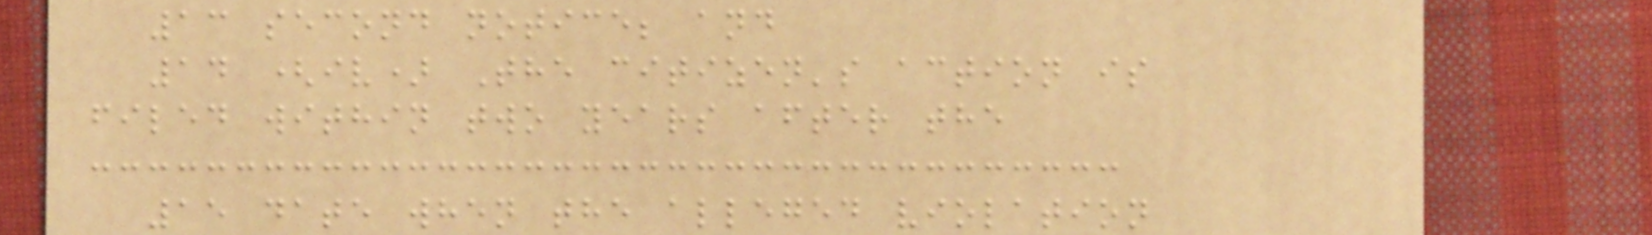13 second notice; and
14 (iv) The citizen's action is
filed within two years after the
15 date when the alleged violation
